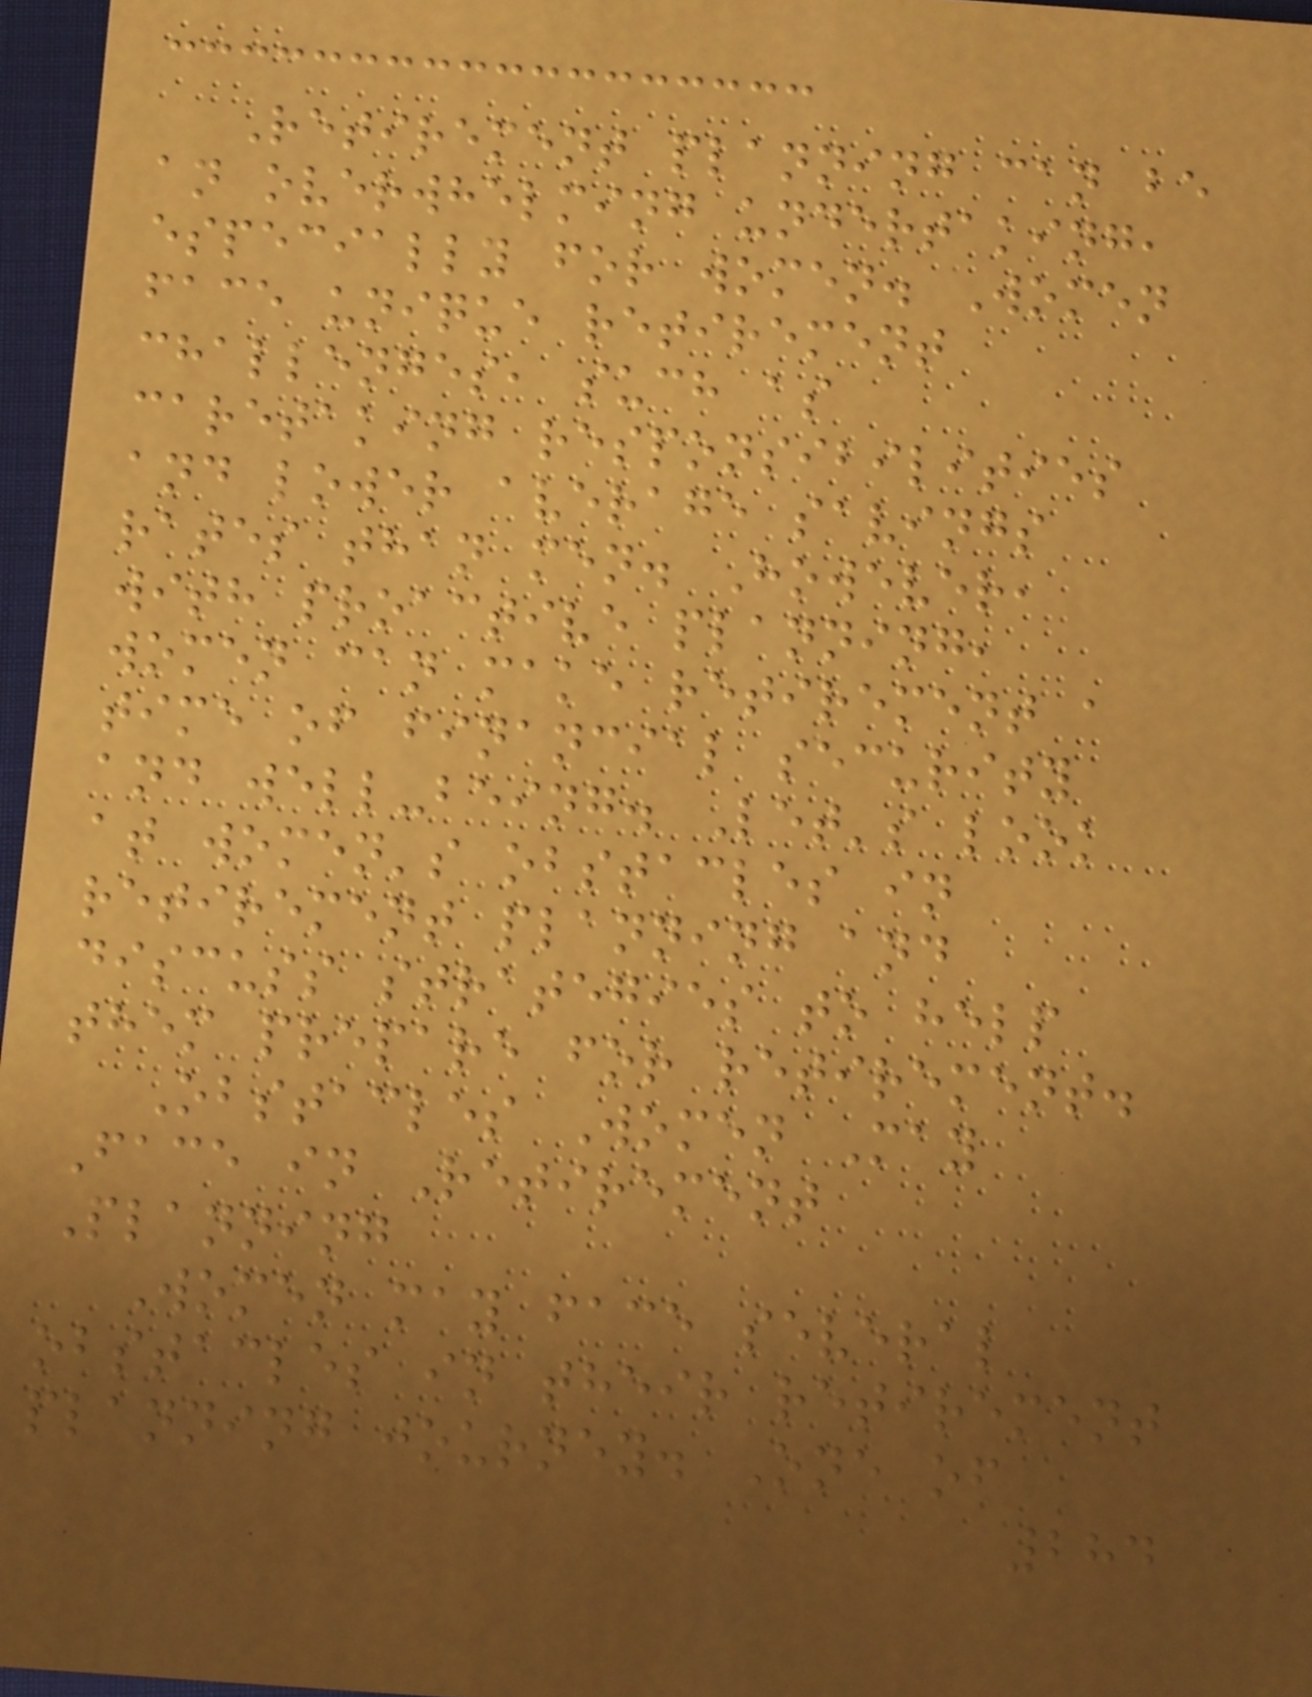Retirement planning can be
an overwhelming undertaking,
especially for women. Women
face unique retirement
challenges, such as
caretaking responsibilities
and lower average savings
rates than men. However,
with proactive planning,
women can make retirement a
time of financial security
and well-being. Let's look
at women's obstacles in
retirement planning and
discuss strategies to help
them prepare for retirement.
Obstacles Women May
Face in Retirement
Planning
Women may face several
obstacles in their retirement
planning journey. One of
284
